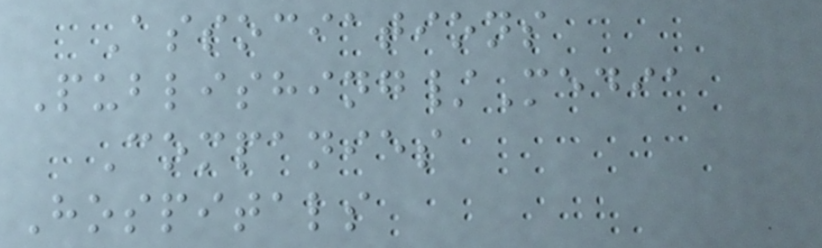Associations
Publishing/Media
Companies
Hospitals
